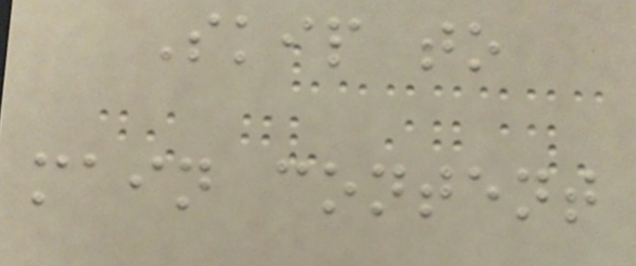Skip to
main content
